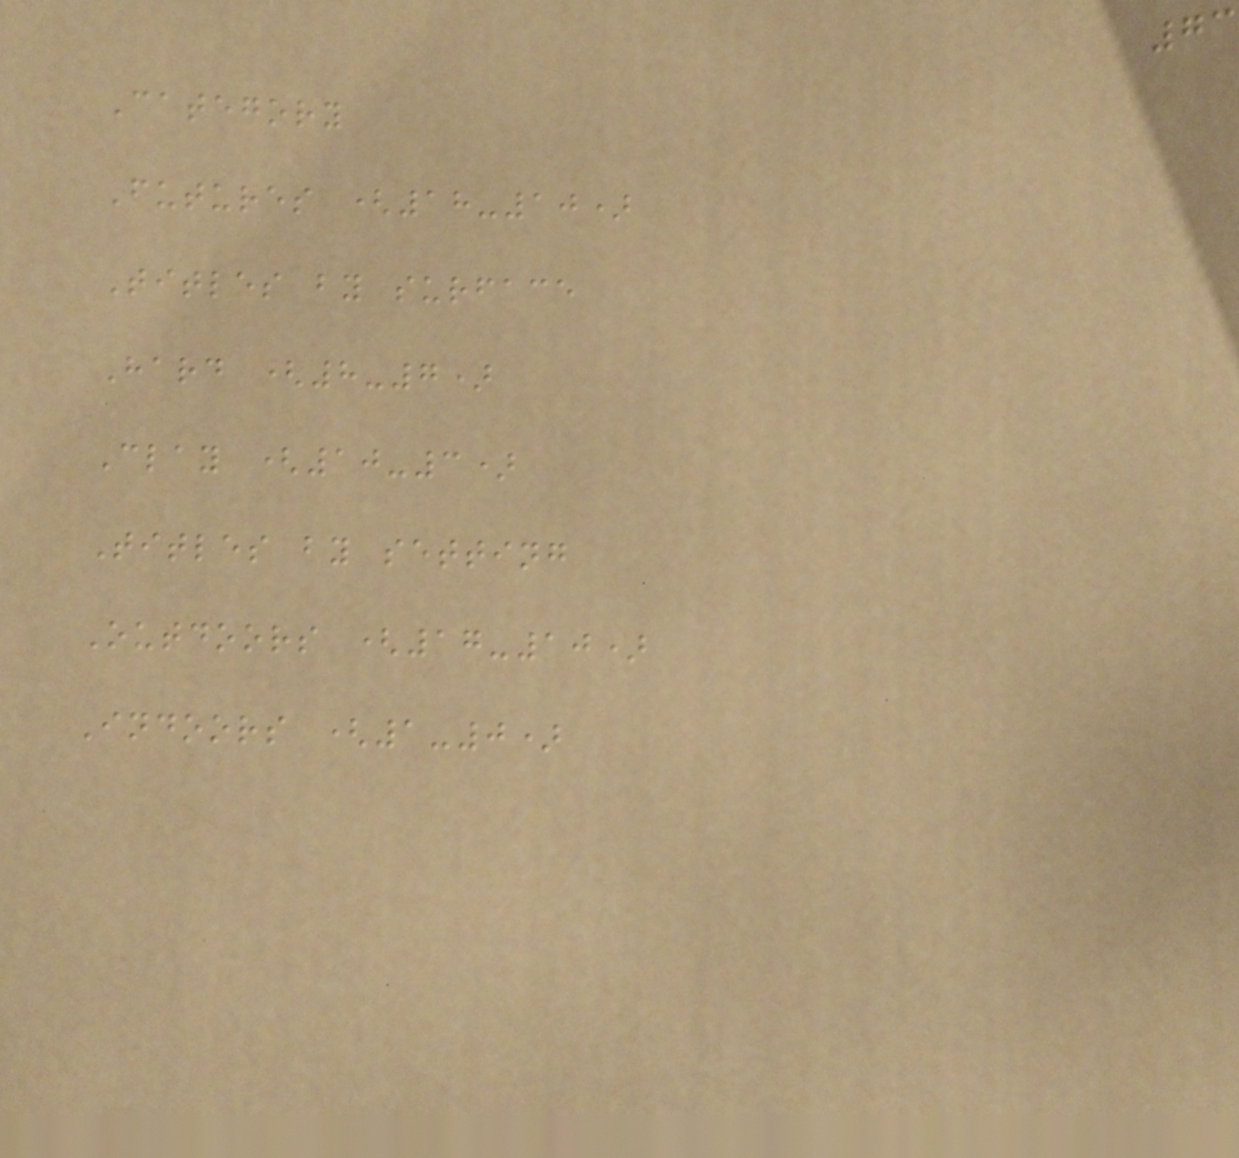73
Category
Futures (18-10)
Titles by surface
Hard (8-7)
Clay (10-3)
Titles by setting
Outdoors (17-10)
Indoors (1-0)
